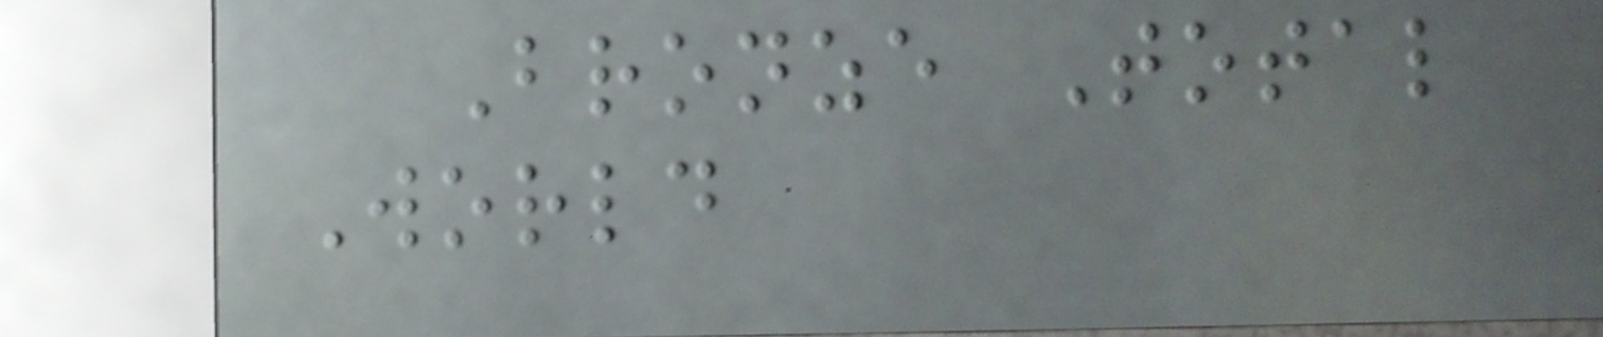Bronze Total
World
